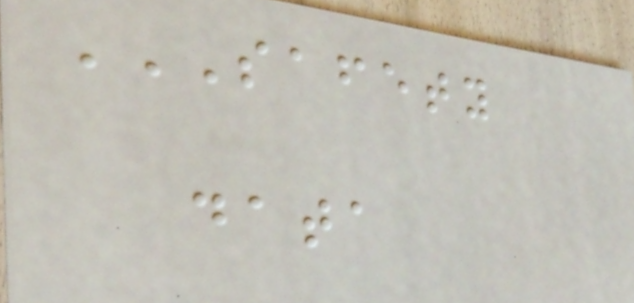SAFETY
DATA
